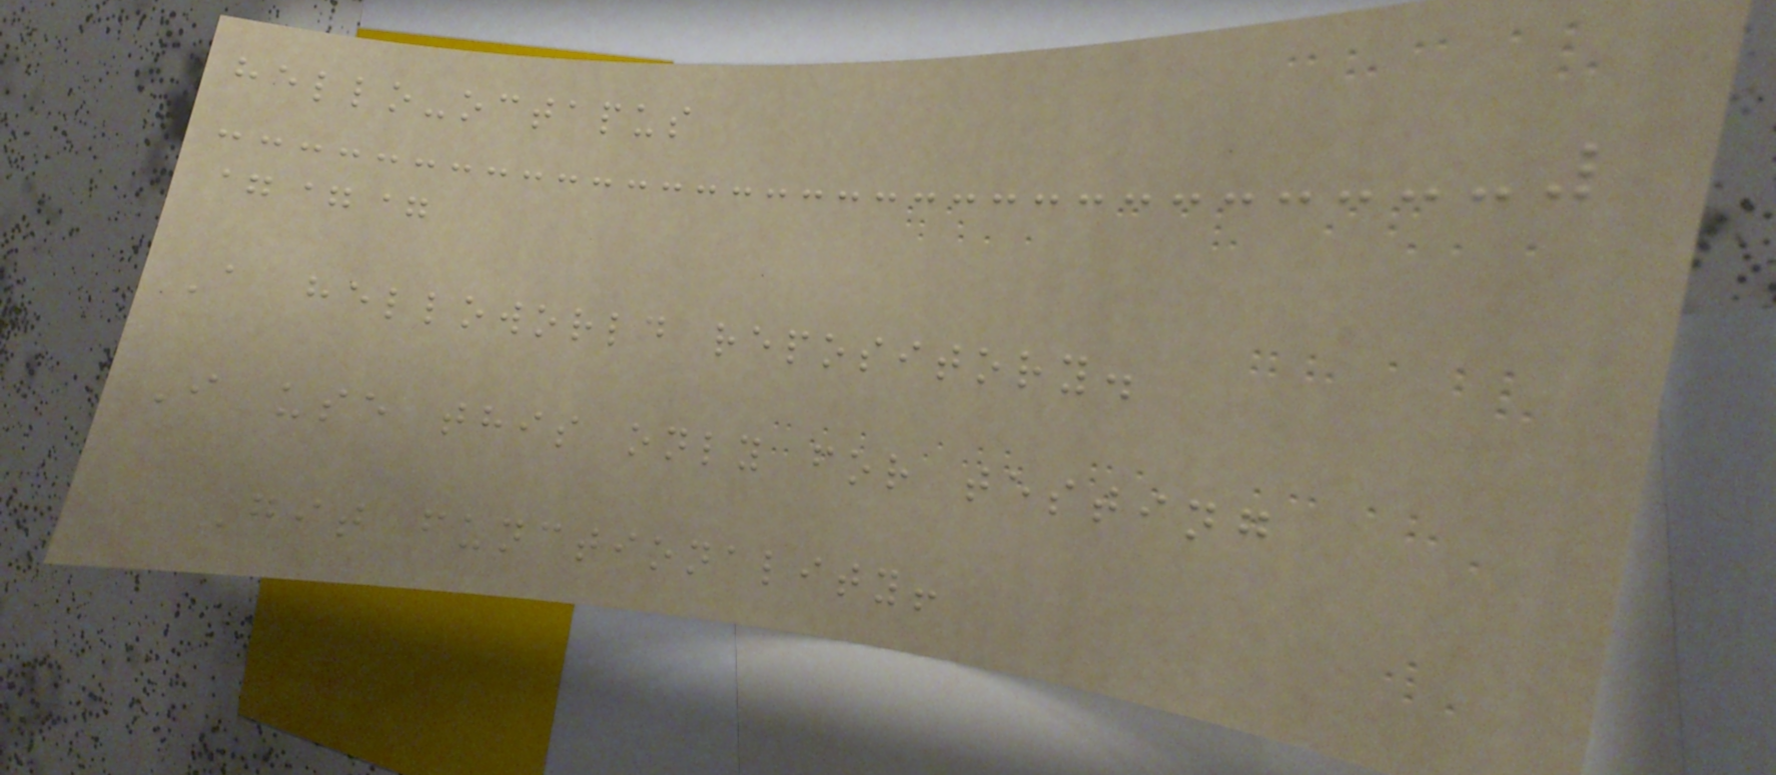hello-octapus
===
A helloworld repository.
I use this only for testing
Git functionality!
